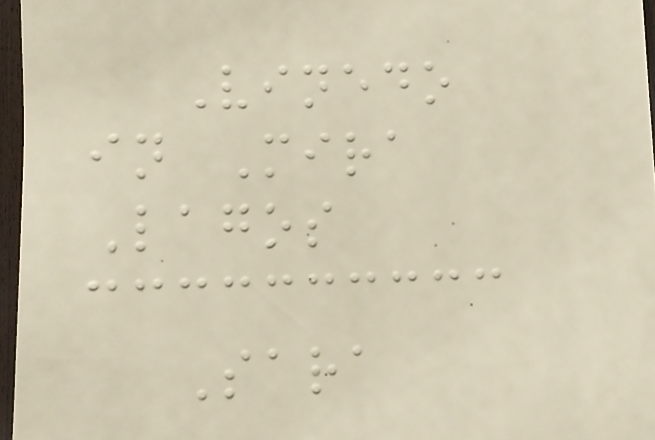Vinedo
in Mira
Lagos
Sara
